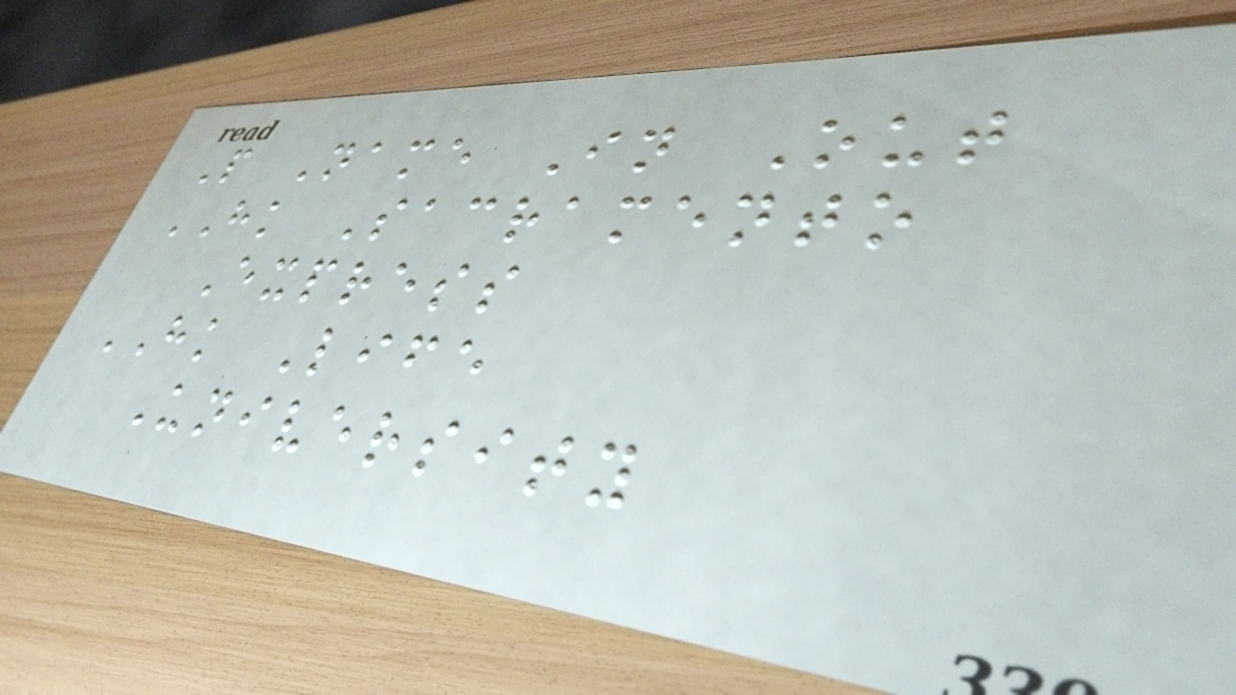P Name In Out
HK Sacramento
Express
HK Life
University
